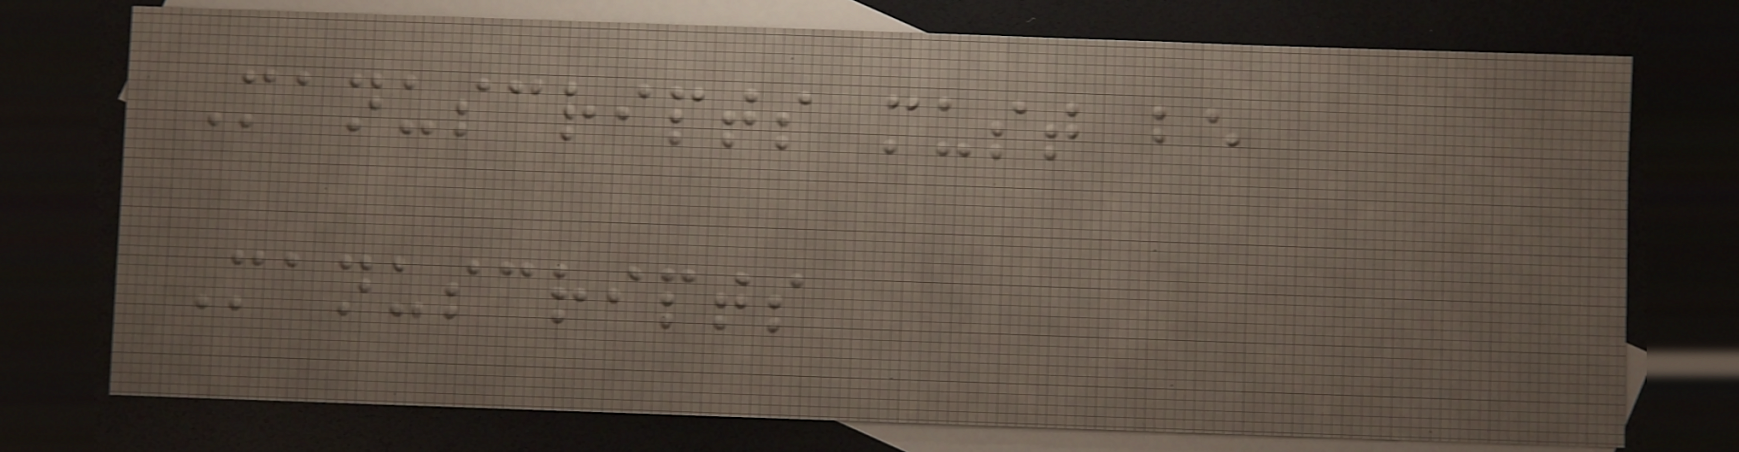Manuscripts must be
Manuscripts
